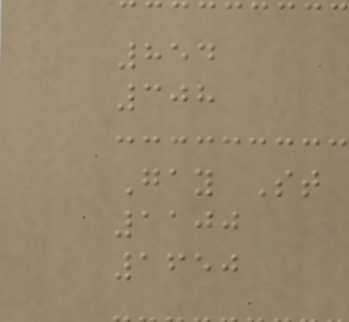854
308
Gay St
1100
1650
